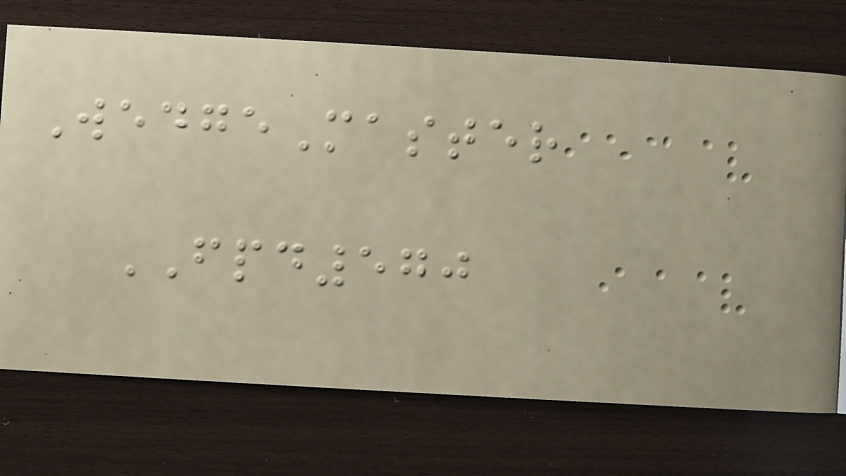WedgeMaster
FPD570
